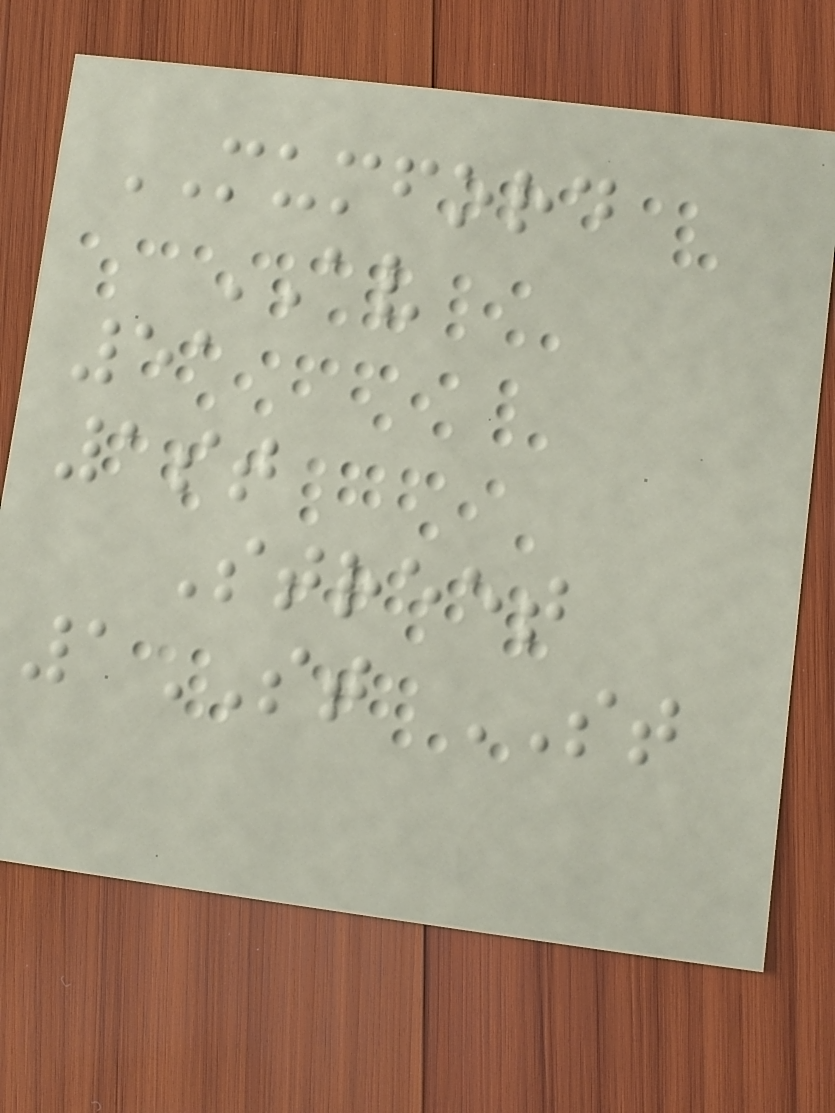MUMFORD
AV
51
1st
Street
1ST ST
